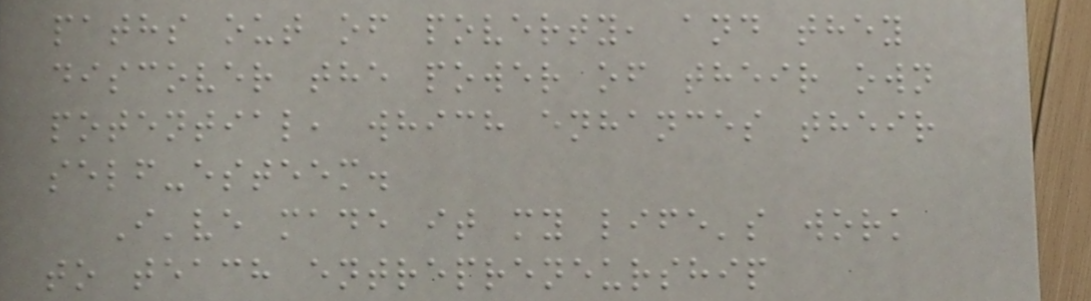paths out of poverty, and they
discover the power of their own
potential, which enhances their
self-esteem.
I've made it my life's work
to teach entrepreneurship
